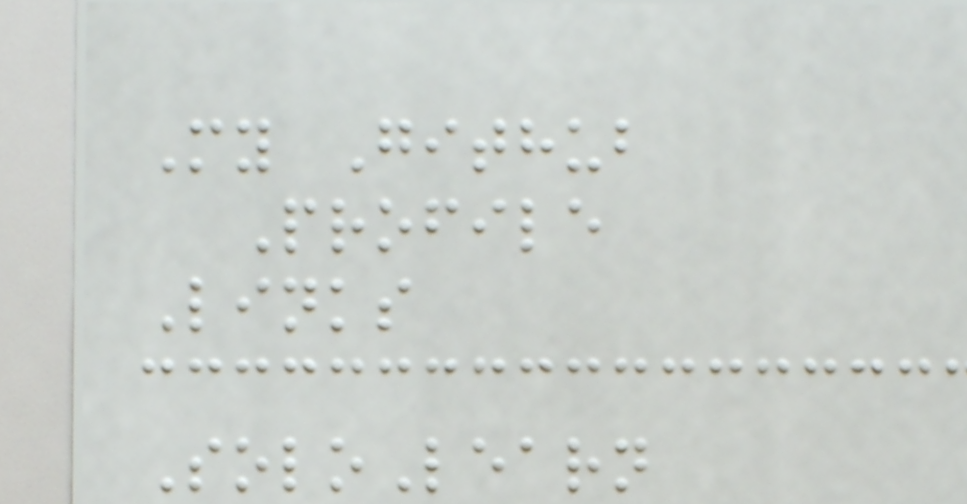My Github
Profile
Links
SoloLearn
